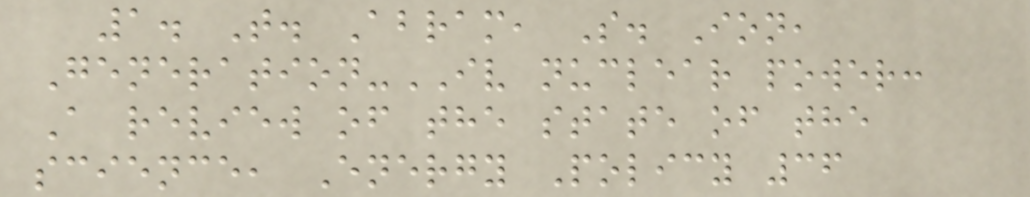1. T. Abram, S. Ion,
Generation-IV nuclear power:
A review of the state of the
science, Energy Policy 36
